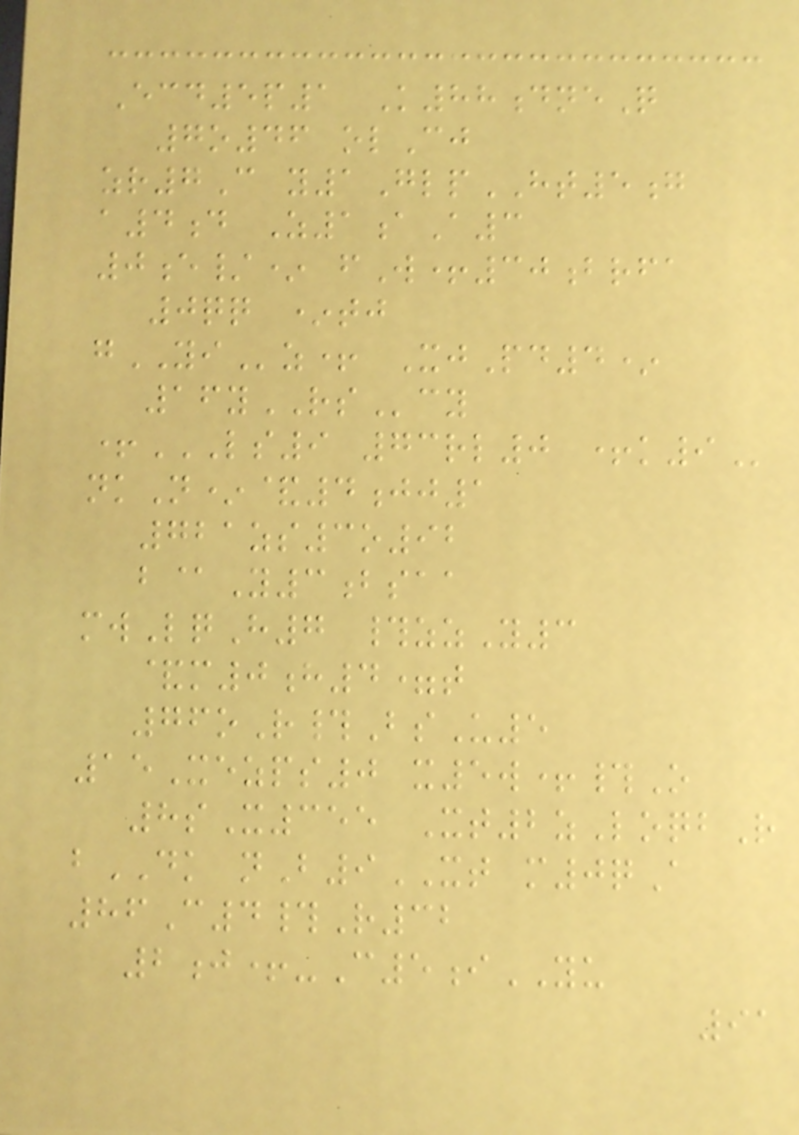Ecd5p1 K88dneQ
7o46 olCj
zr7C y1GlpHT5g
a4d Z1aA3
0e/* fW+30brfa
0qq *tj
gYIz+ XjPd4*
16yRScy
+LS9 73RL0 +K9
nkN*&4jj1
721zs3o92
b@Y3bsaa
mwLqH7 #zzY3
&m0h4=t
76oR#BsU5
15Xezps0 x5w+#O
8sX355 Xt2zLoqbR
bDK nB9XT m0qA
86C4#R32
2j+-C5iYU
91
